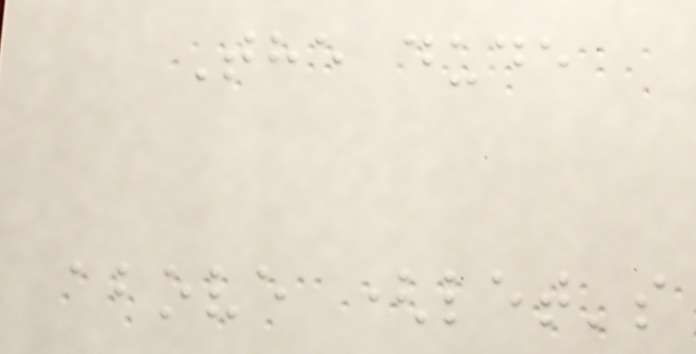The dude
above (let's
